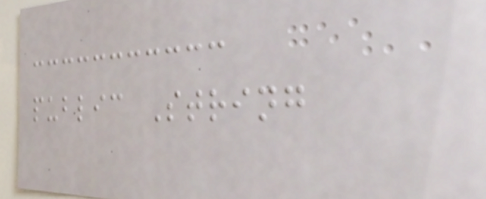public String
